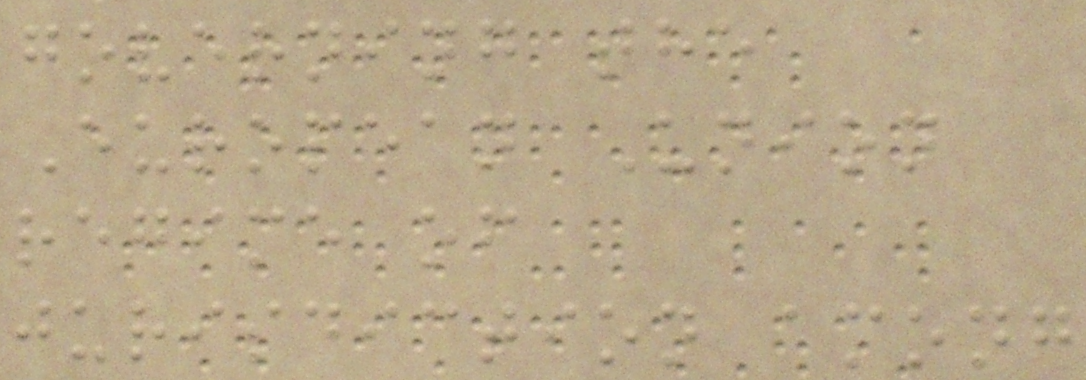governing the
European Union
regime of
jurisdiction among
